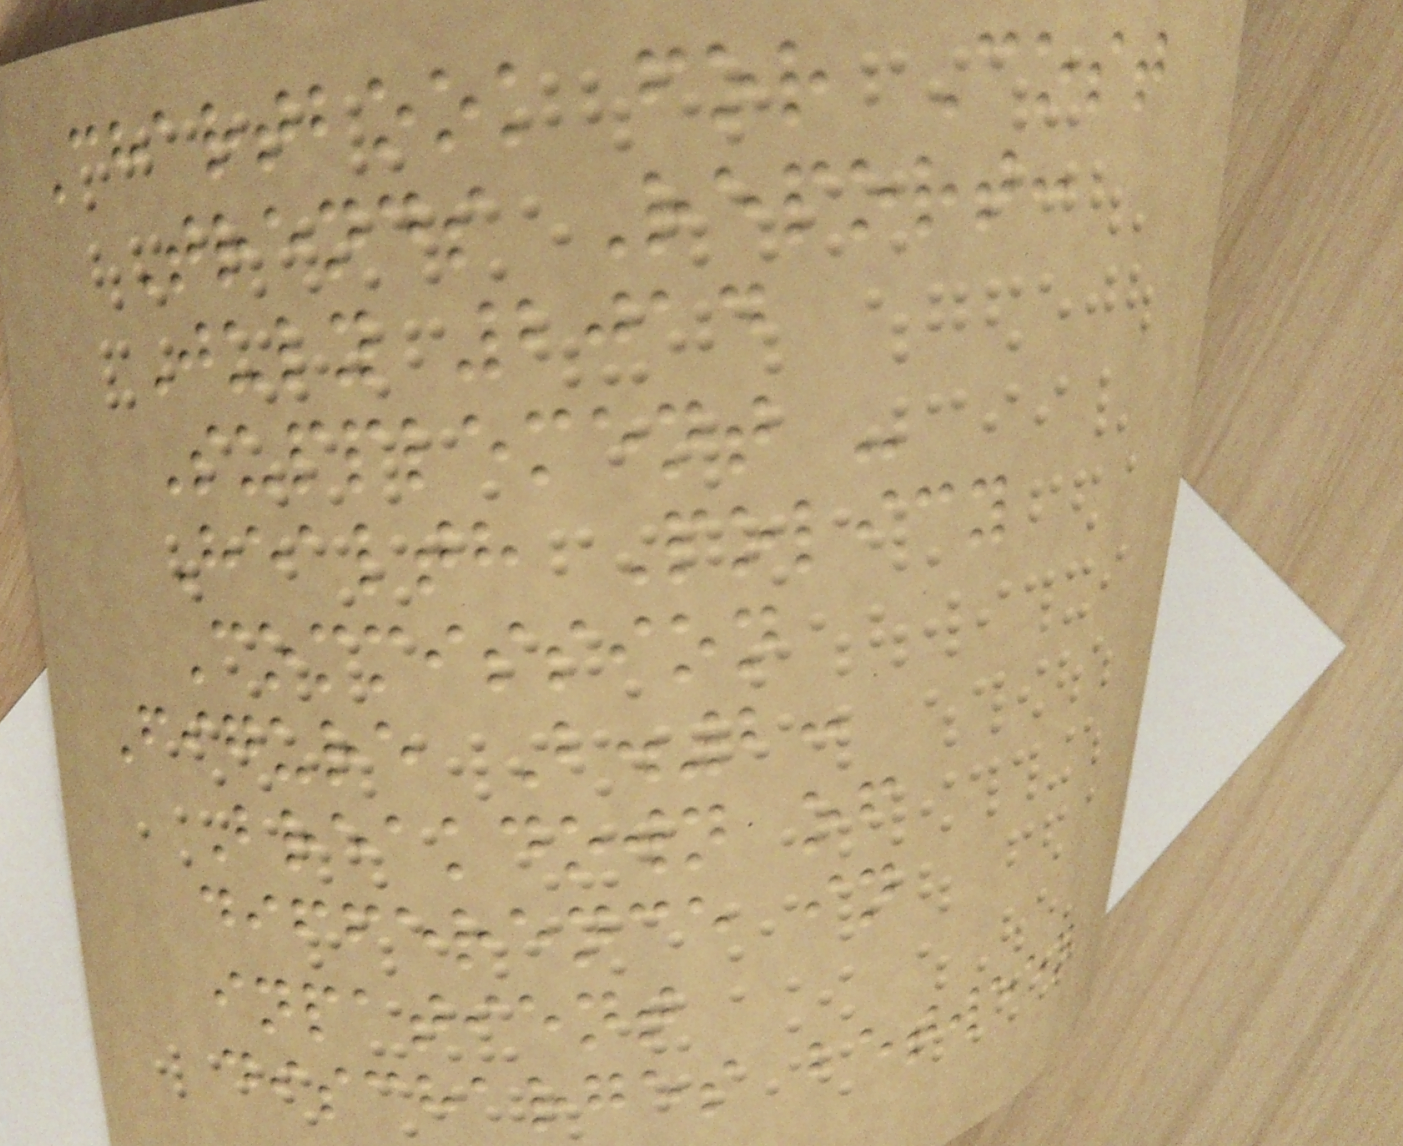Chartbook for Cost
Trends Report:
July 2014
Supplement -
Health Policy
Commission
Figure B.2:
Breakdown of
difference in
inpatient
discharges between
